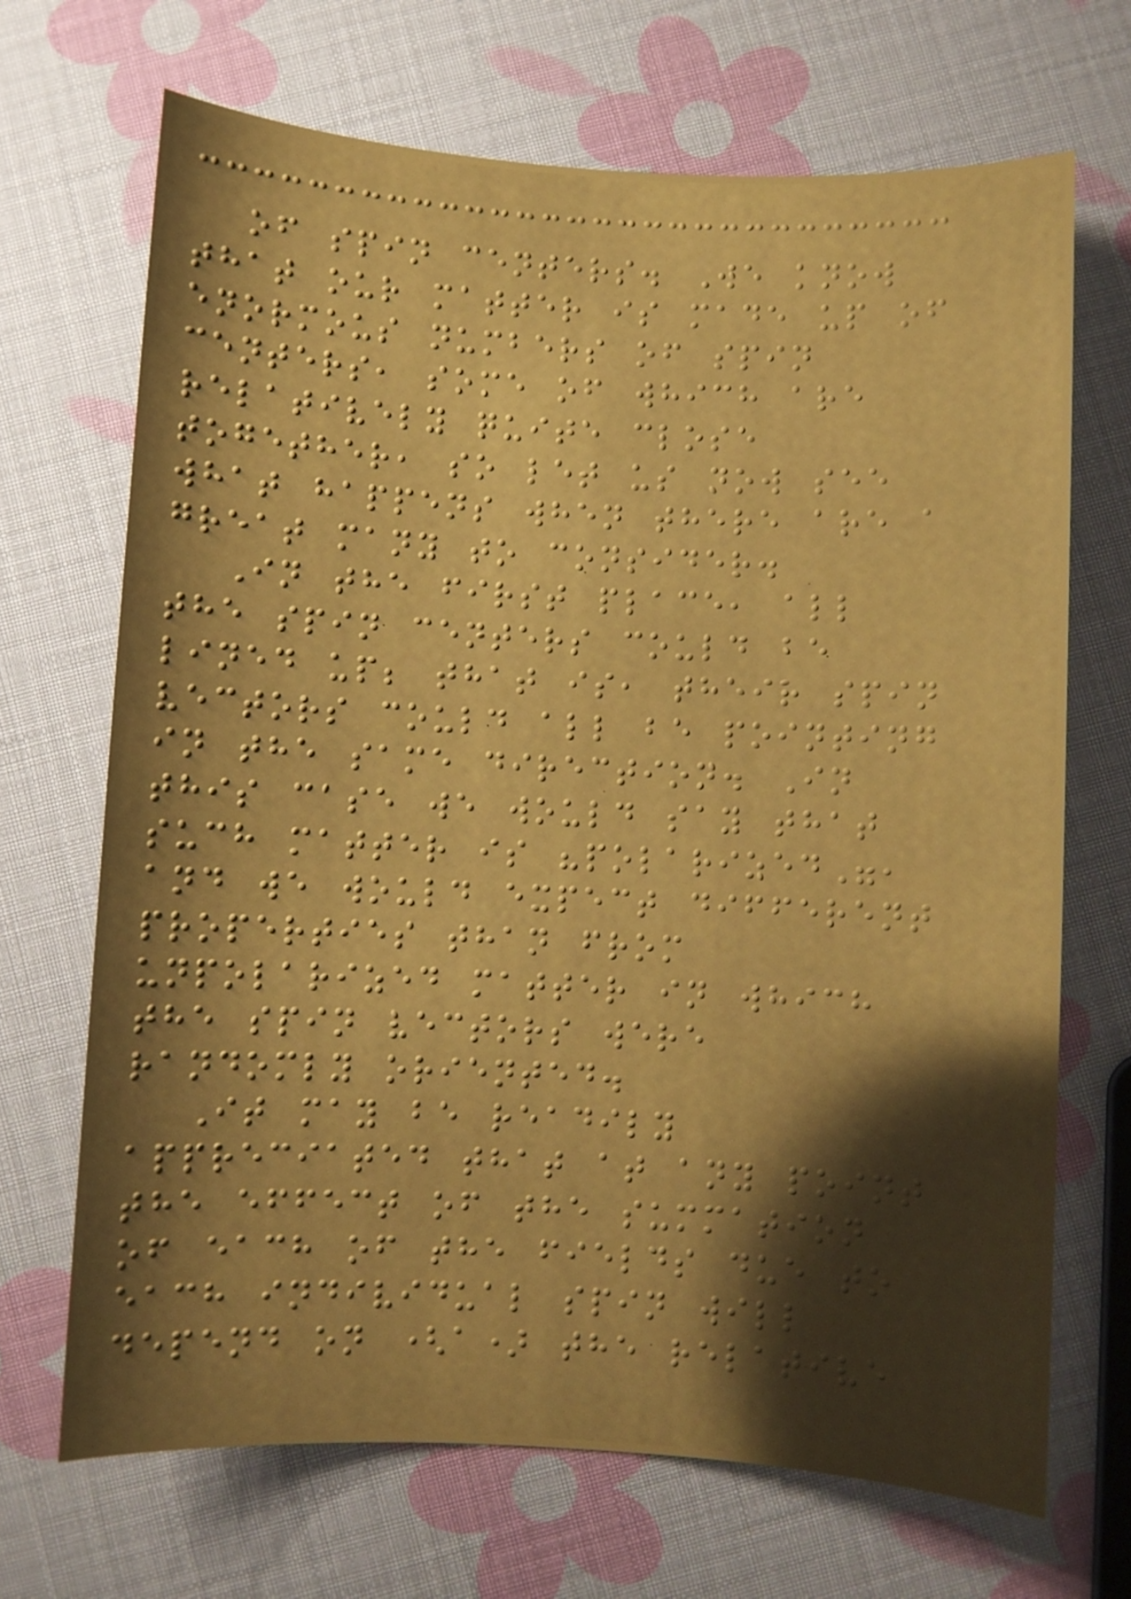of spin centers. We know
that our matter is made up of
enormous numbers of spin
centers, some of which are
relatively quite close
together, so let us now see
what happens when there are a
great many to consider.
In the first place, all
the spin centers could be
lined up; that is, their spin
vectors could all be pointing
in the same direction. In
this case we would say that
such matter is "polarized",
and we would expect different
properties than from
unpolarized matter in which
the spin vectors were
randomly oriented.
It may be readily
appreciated that at any point
the effect of the summation
of each of the fields due to
each individual spin will
depend on (a) the relative
